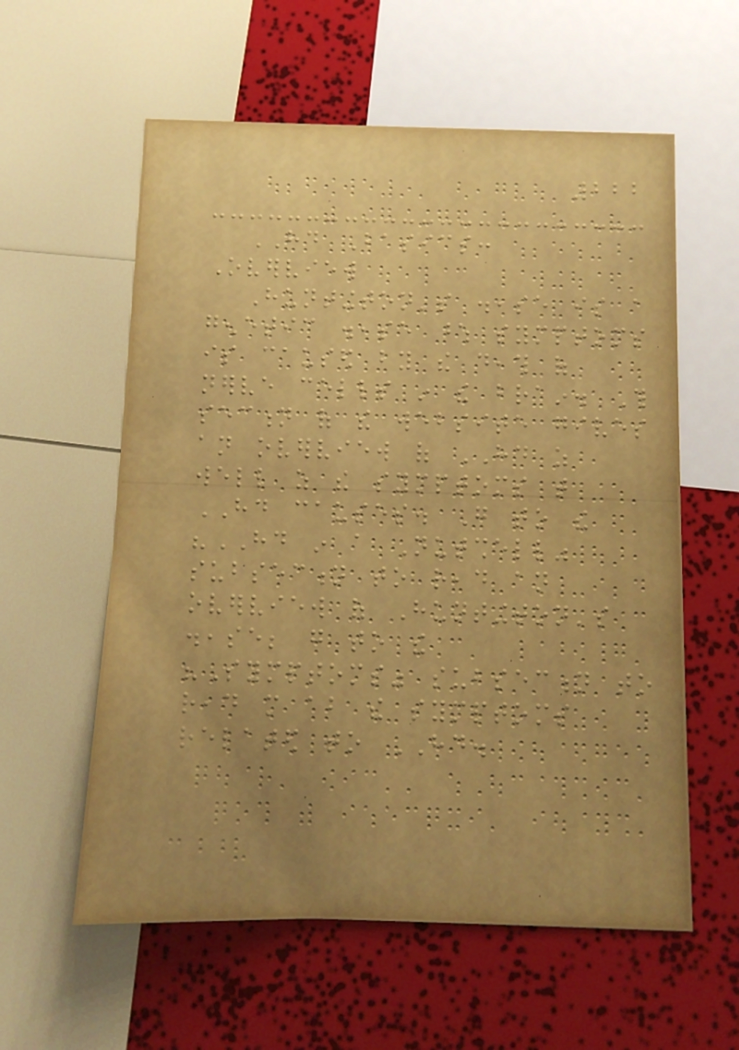222
HD Basics:
Overview
Huntington's disease is a
genetic disease whose symptoms
is caused by the death of
nerve cells in the brain. This
section of the website gives
an overview of HD as
well as the symptoms that
HD causes. Go to the
"HD in a Nutshell"
subsection to read an
overview of Huntington's
disease; go to the
"Symptoms" subsection to
read more about the symptoms
related to HD.
